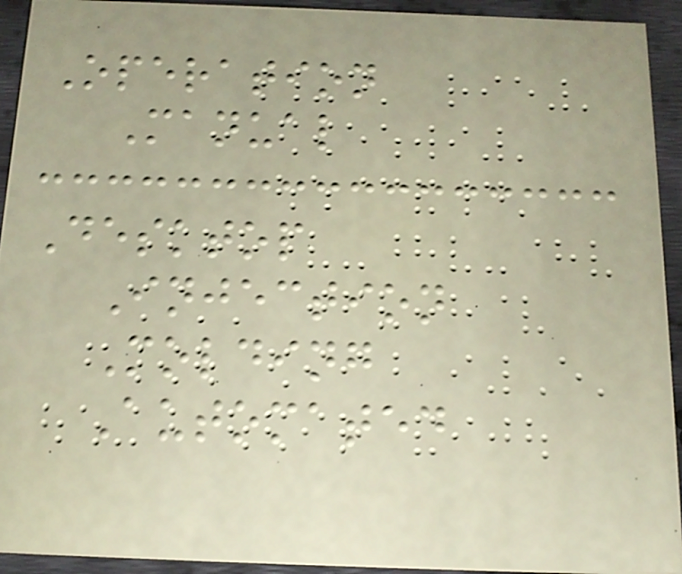Operation
Manual
Desktop
Injection
Molding
Automated
